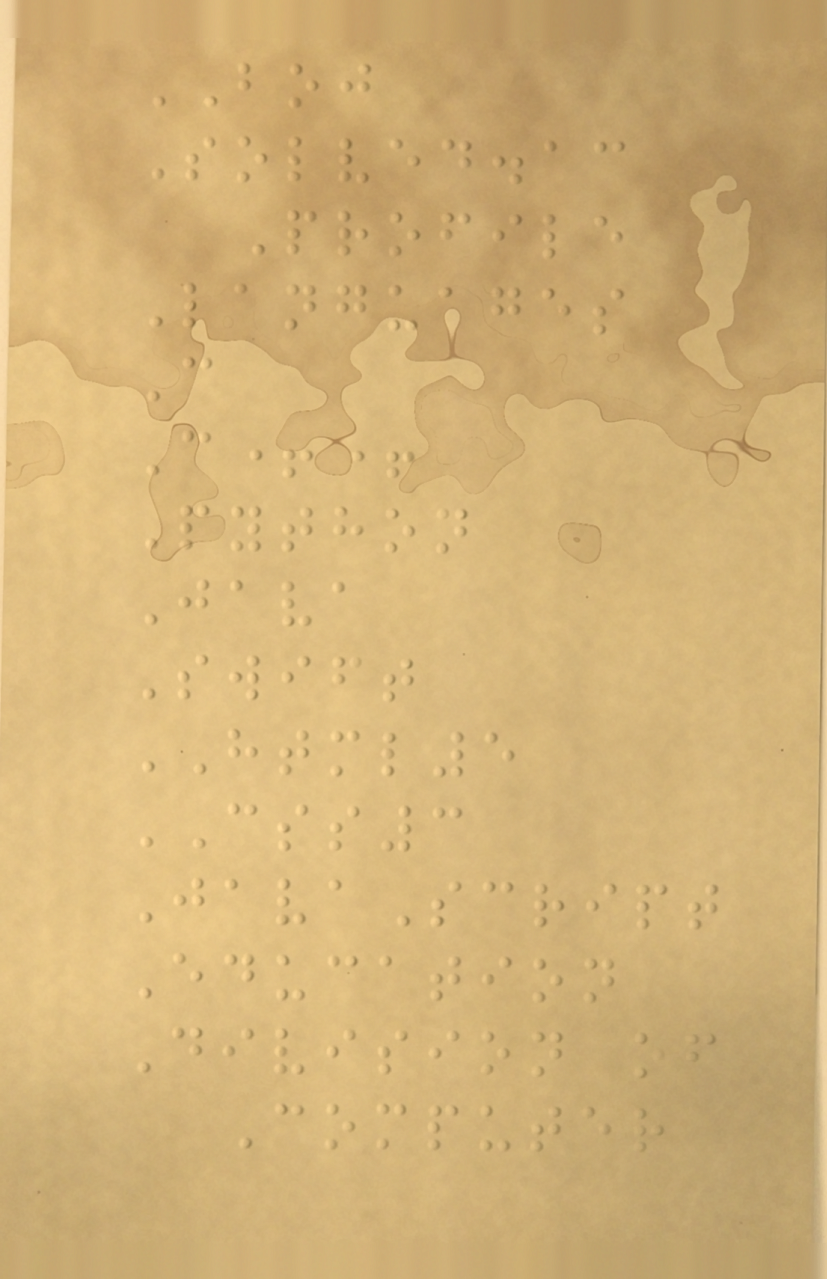BOJ
Solved.ac
Profile
Languages
C
C++
Python
Java
Swift
HTML5
CSS3
JavaScript
Education
Division of
Computer
